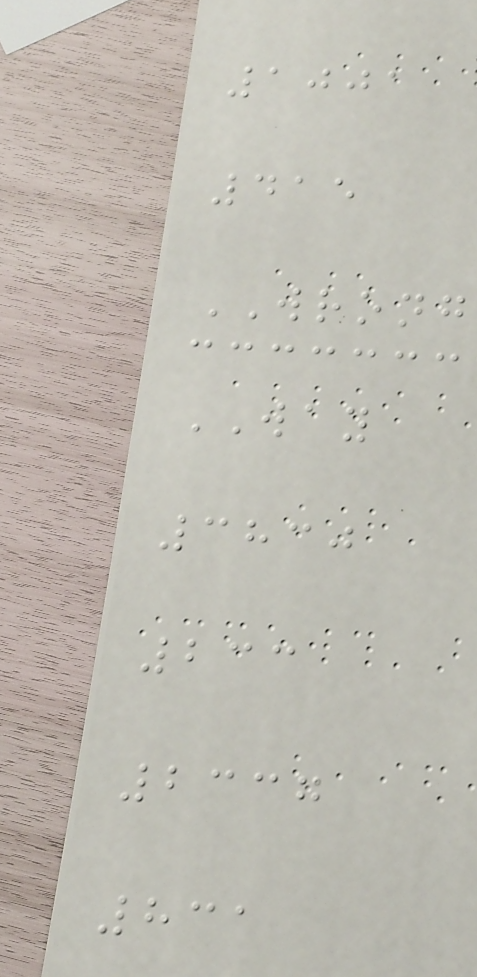1001
415
WRONG
WAY
3830
233
2337
831
